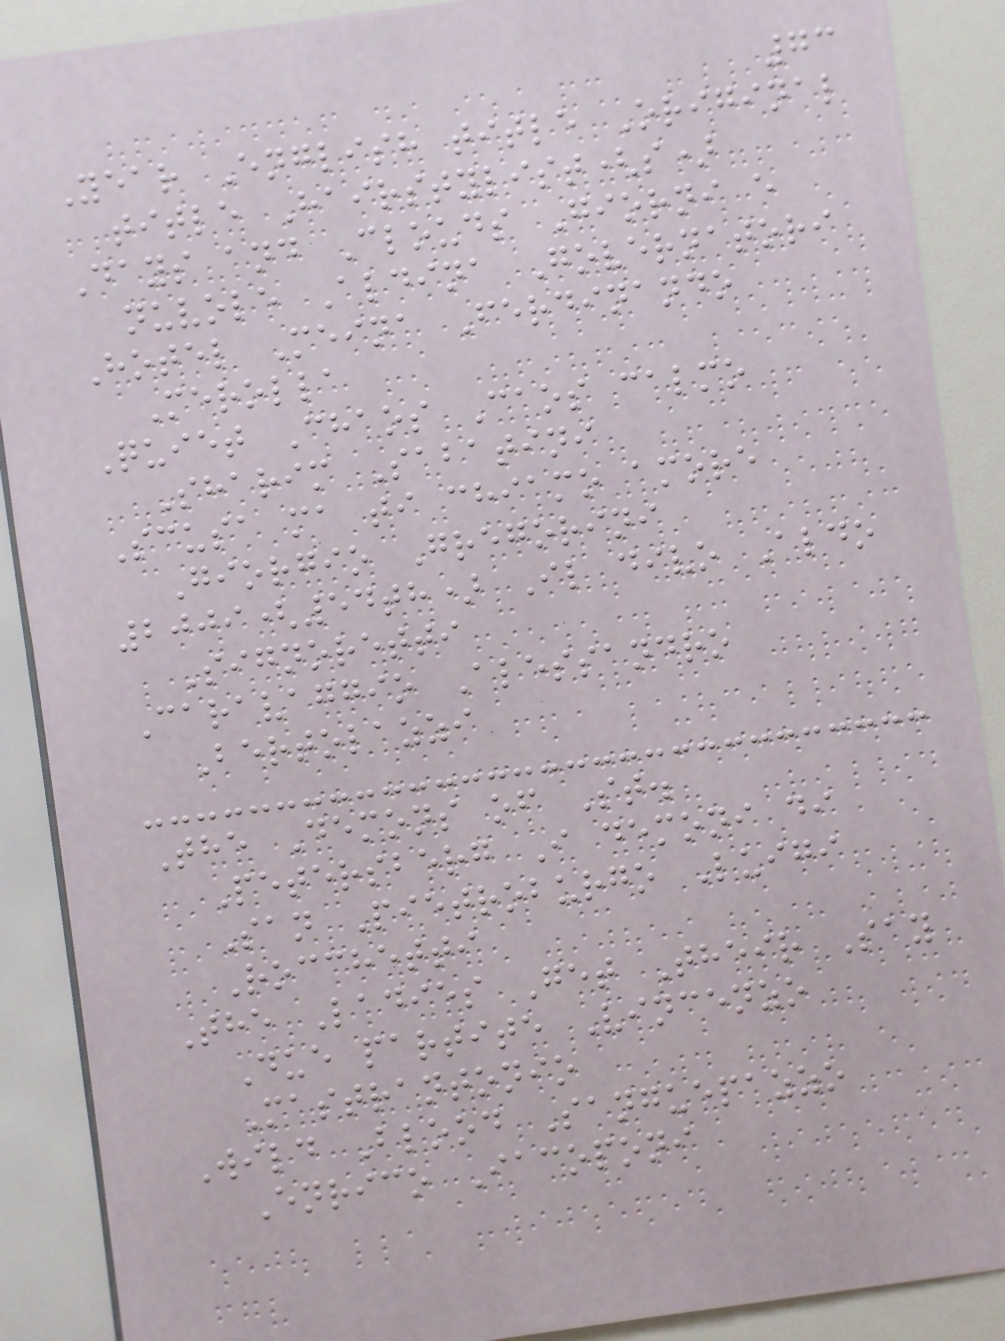73
Year English title Original
title Hairstylist(s)
Days and Clouds Giorni e
nuvole Aldina Governatori
Hotel Meina Ferdinando
Merolla
Quiet Chaos Caos calmo
Sharim Sabatini
Scusa ma ti chiamo amore
Giorgio Gregorini
2009(54th) Il divo Aldo
Signoretti
Caravaggio Alessandro
Bertolazzi
The Demons of St.
Petersberg I demoni di
San Pietroburgo Luigi
Rocchetti
The Ladies Get Their Say
Due partite Vincenzo
Mastrantonio
Wild Blood Sanguepazzo
Enrico Iacoponi
